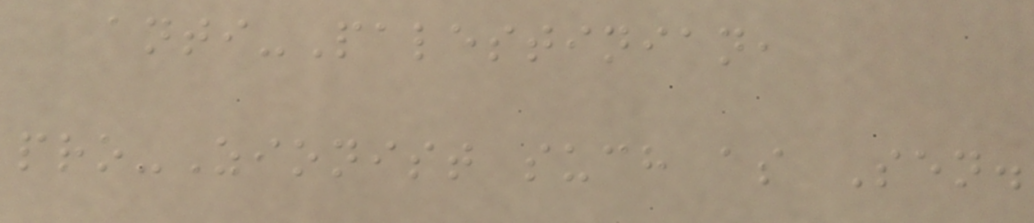anti-Palestinian,
pro-Zionist such as Sen.
